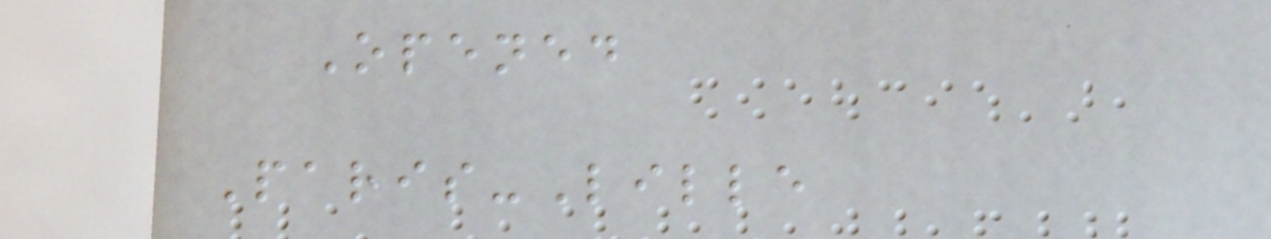Opened
Paris-Lille
